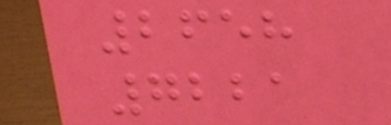2658
7221
